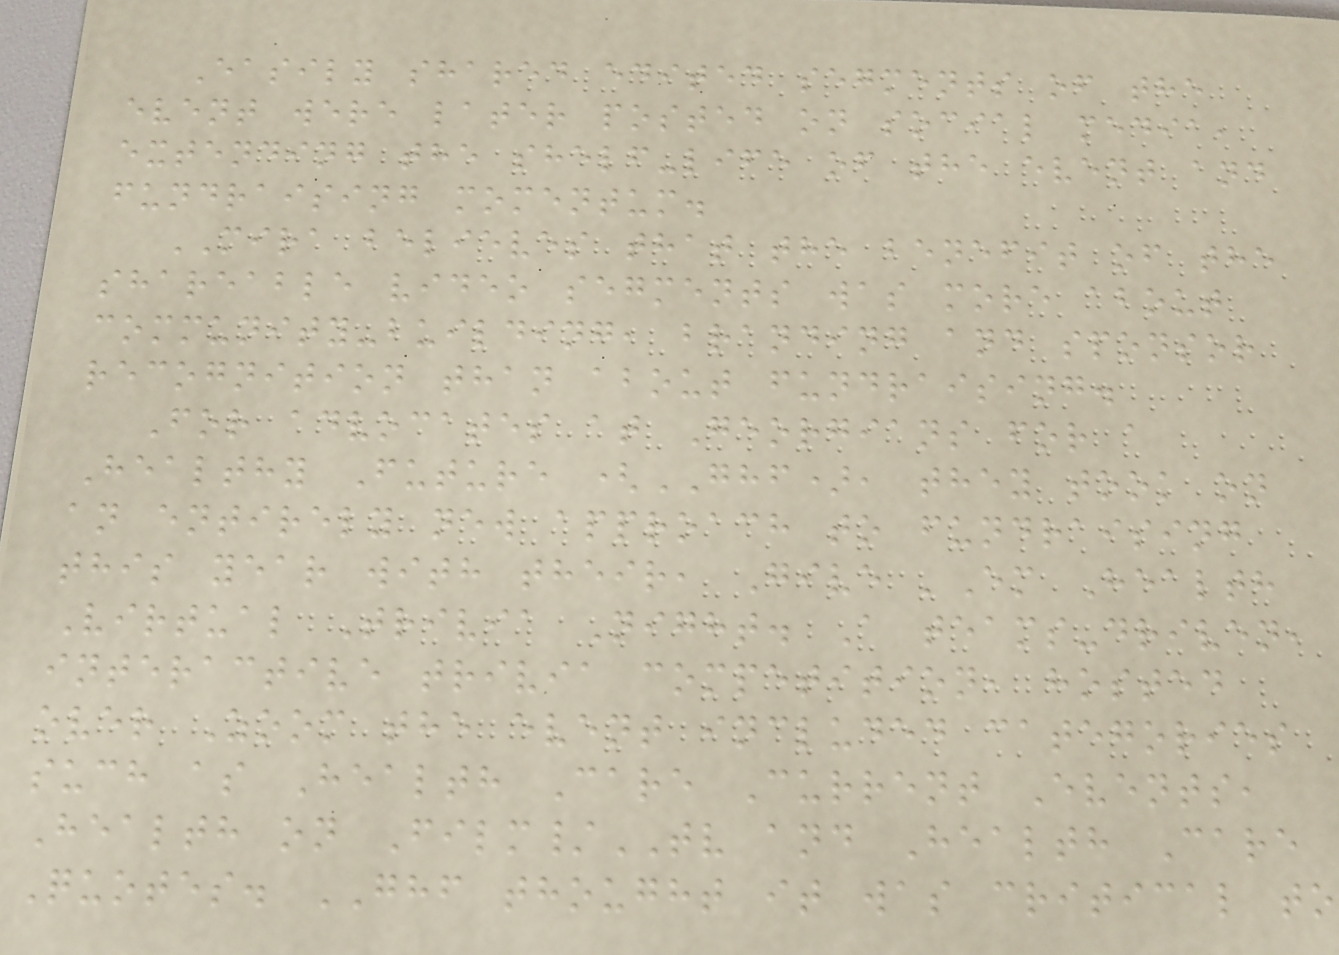Easily shared edited segments of the
event were later posted on social media,
extending the shelf-life of the event and
fundraising momentum.
MIRA believes that the benefit of the
shareable video segments was more about
community-building, branding and sponsor
recognition than about fundraising.
For advocates at Georgians for a
Healthy Future (GHF), they took on
an entirely new approach to fundraising
this year with their, Give 'Em Health
Virtual Trivia Night. A teams-driven,
interactive trivia competition, hosted
over Zoom the event included categories
such as Health Care Current Events,
Health on Film/TV and Health Care
Quotes. GHF thought it was critical to
